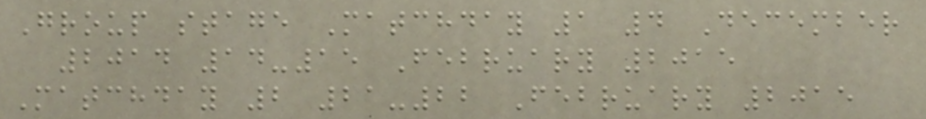Group stage Matchday 1 4 December
2014 14-15 February 2015
Matchday 2 21-22 February 2015
